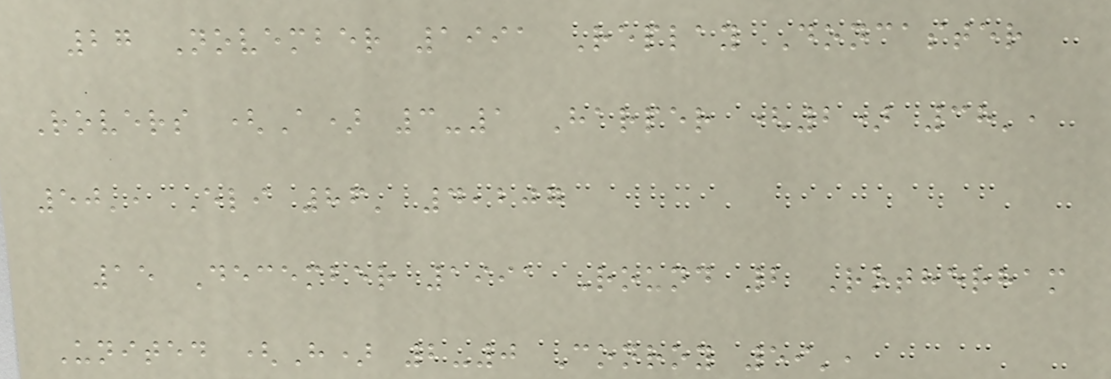27 November 1991 Replay Doncaster
Rovers (A) 3-1 Harper (2) 38',
50', Eli 86' 4,207
15 December 1991 Round 2 Rotherham
United (H) 2-0 Conroy 59',
